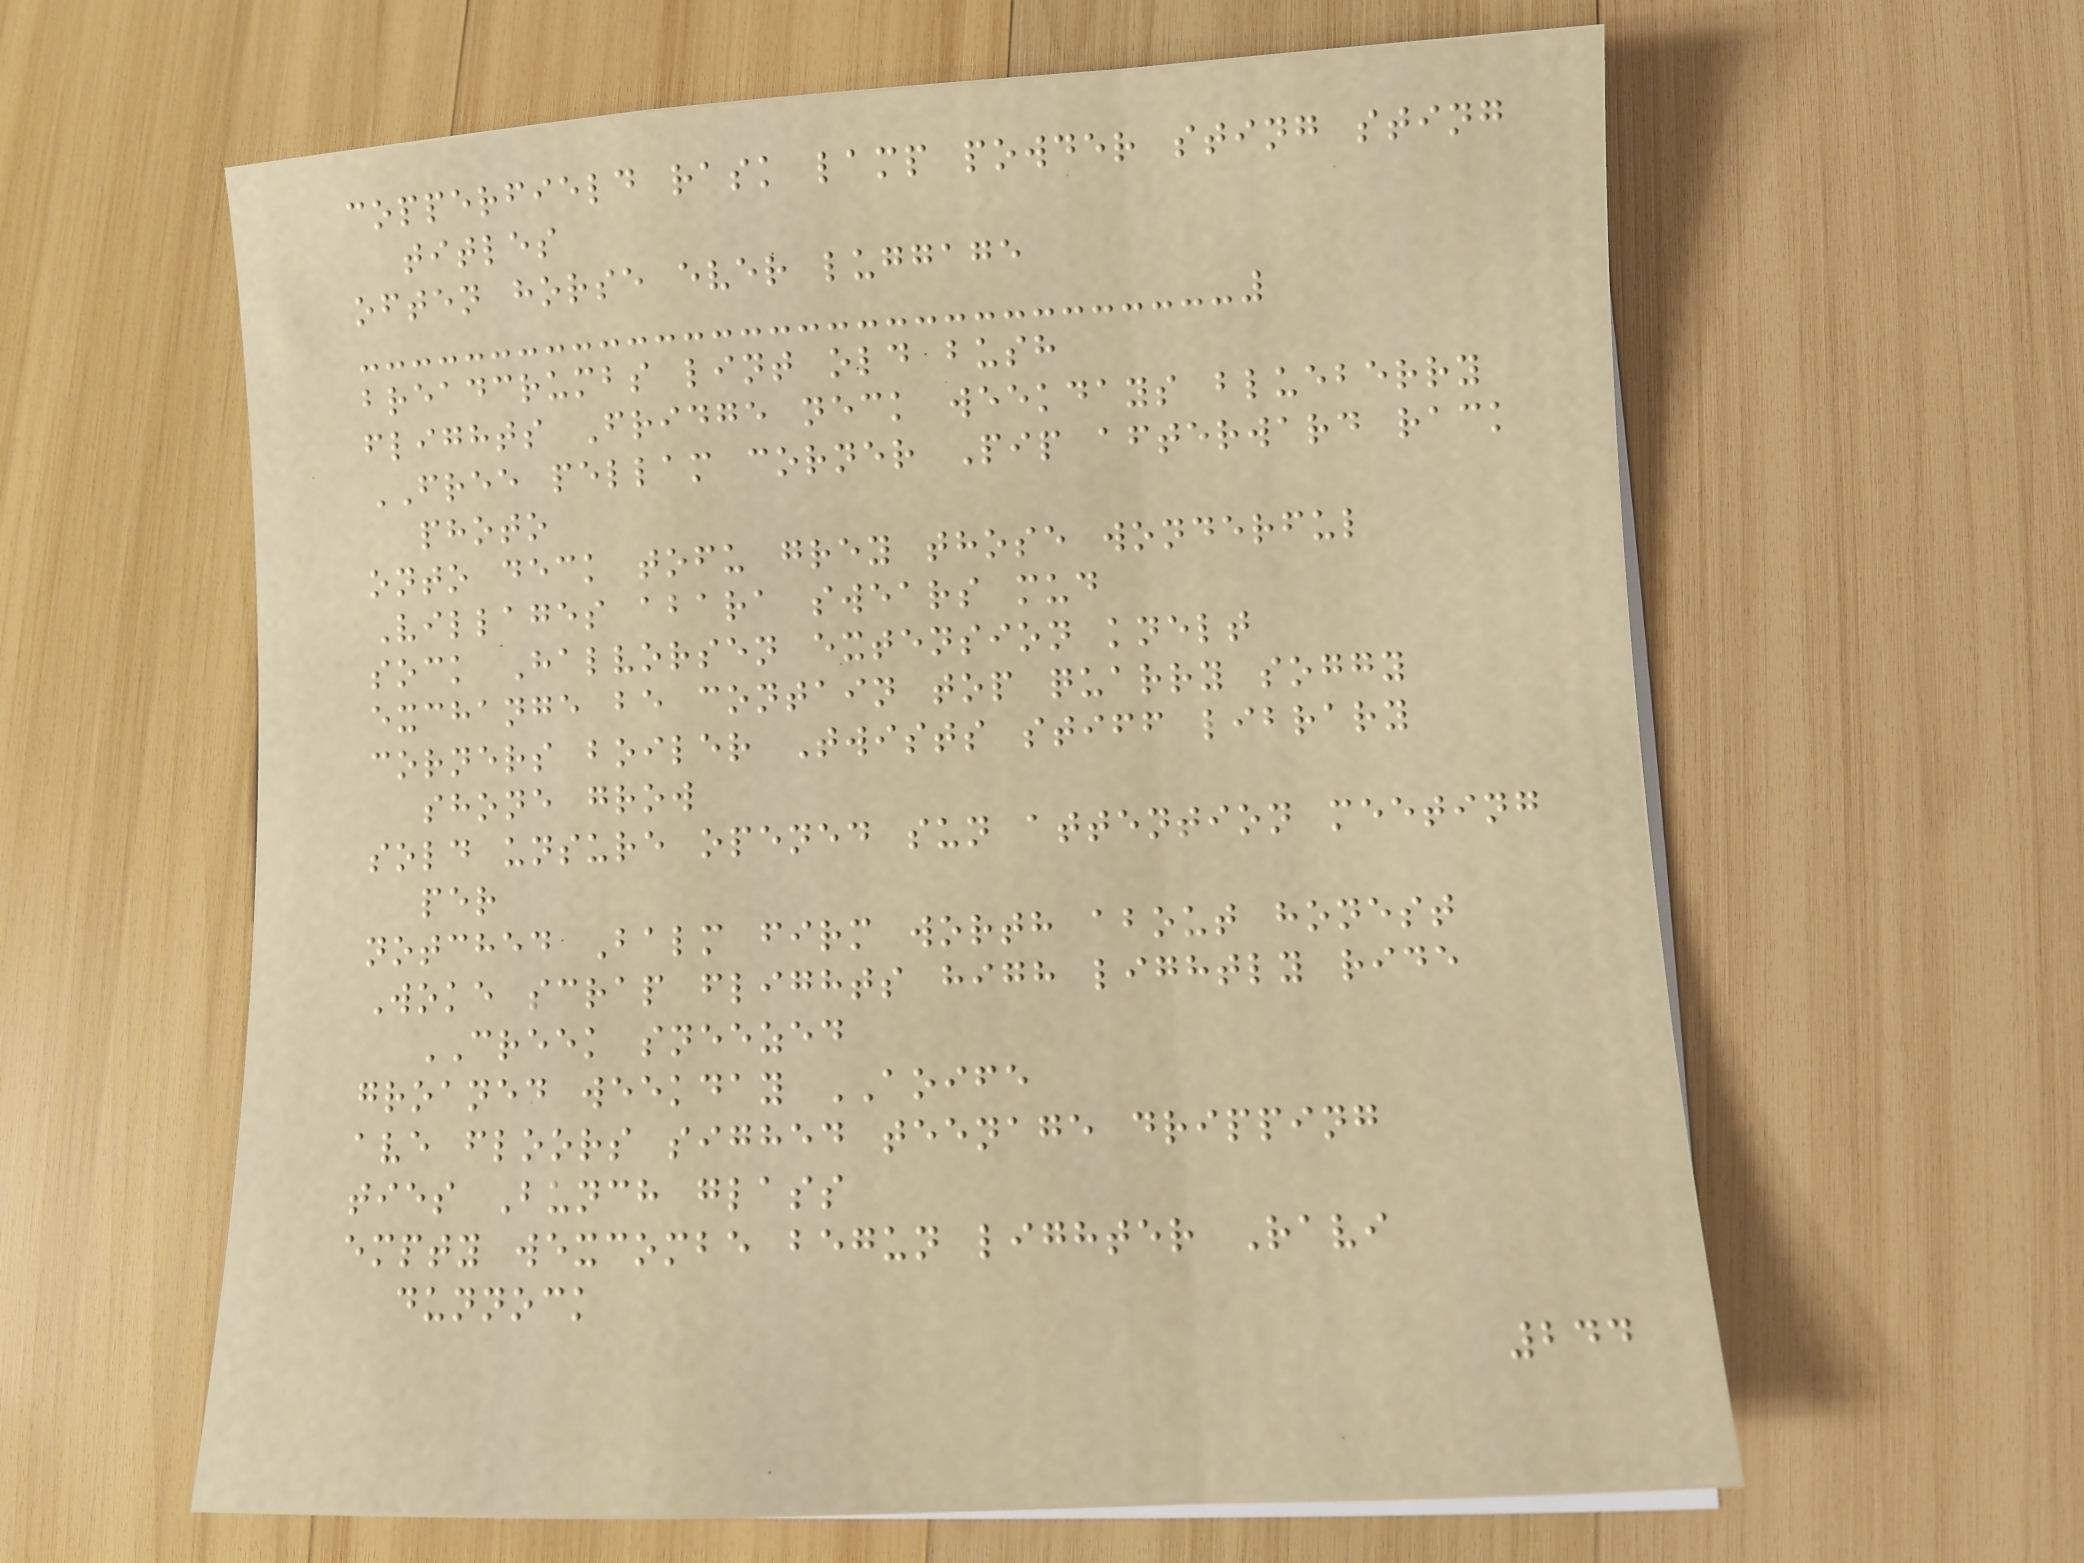copperfield rask lamp powder sting sting
titles
often horse ever luggage
breadcrumbs lint old bush
flights Fridge neck weekdays blueberry
FREE pellam corner Pip afterward rack
photo
onto deck tofu grey those wonderful
Villages abara swears mud
sock Halvorsen extension knelt
exchange be contain top quarry soggy
corners boiler Twists stiff library
shone grow
sold unsure opened sun attention meeting
per
notched Balm firm worth about honest
Woke scrap flights high lightly ride
CREEK sneezed
groaned weekday AOIFE
ave floors sighed teenage dripping
ties Bunch glass
empty wexcombe begun lighter Ravi
dunnock
244
